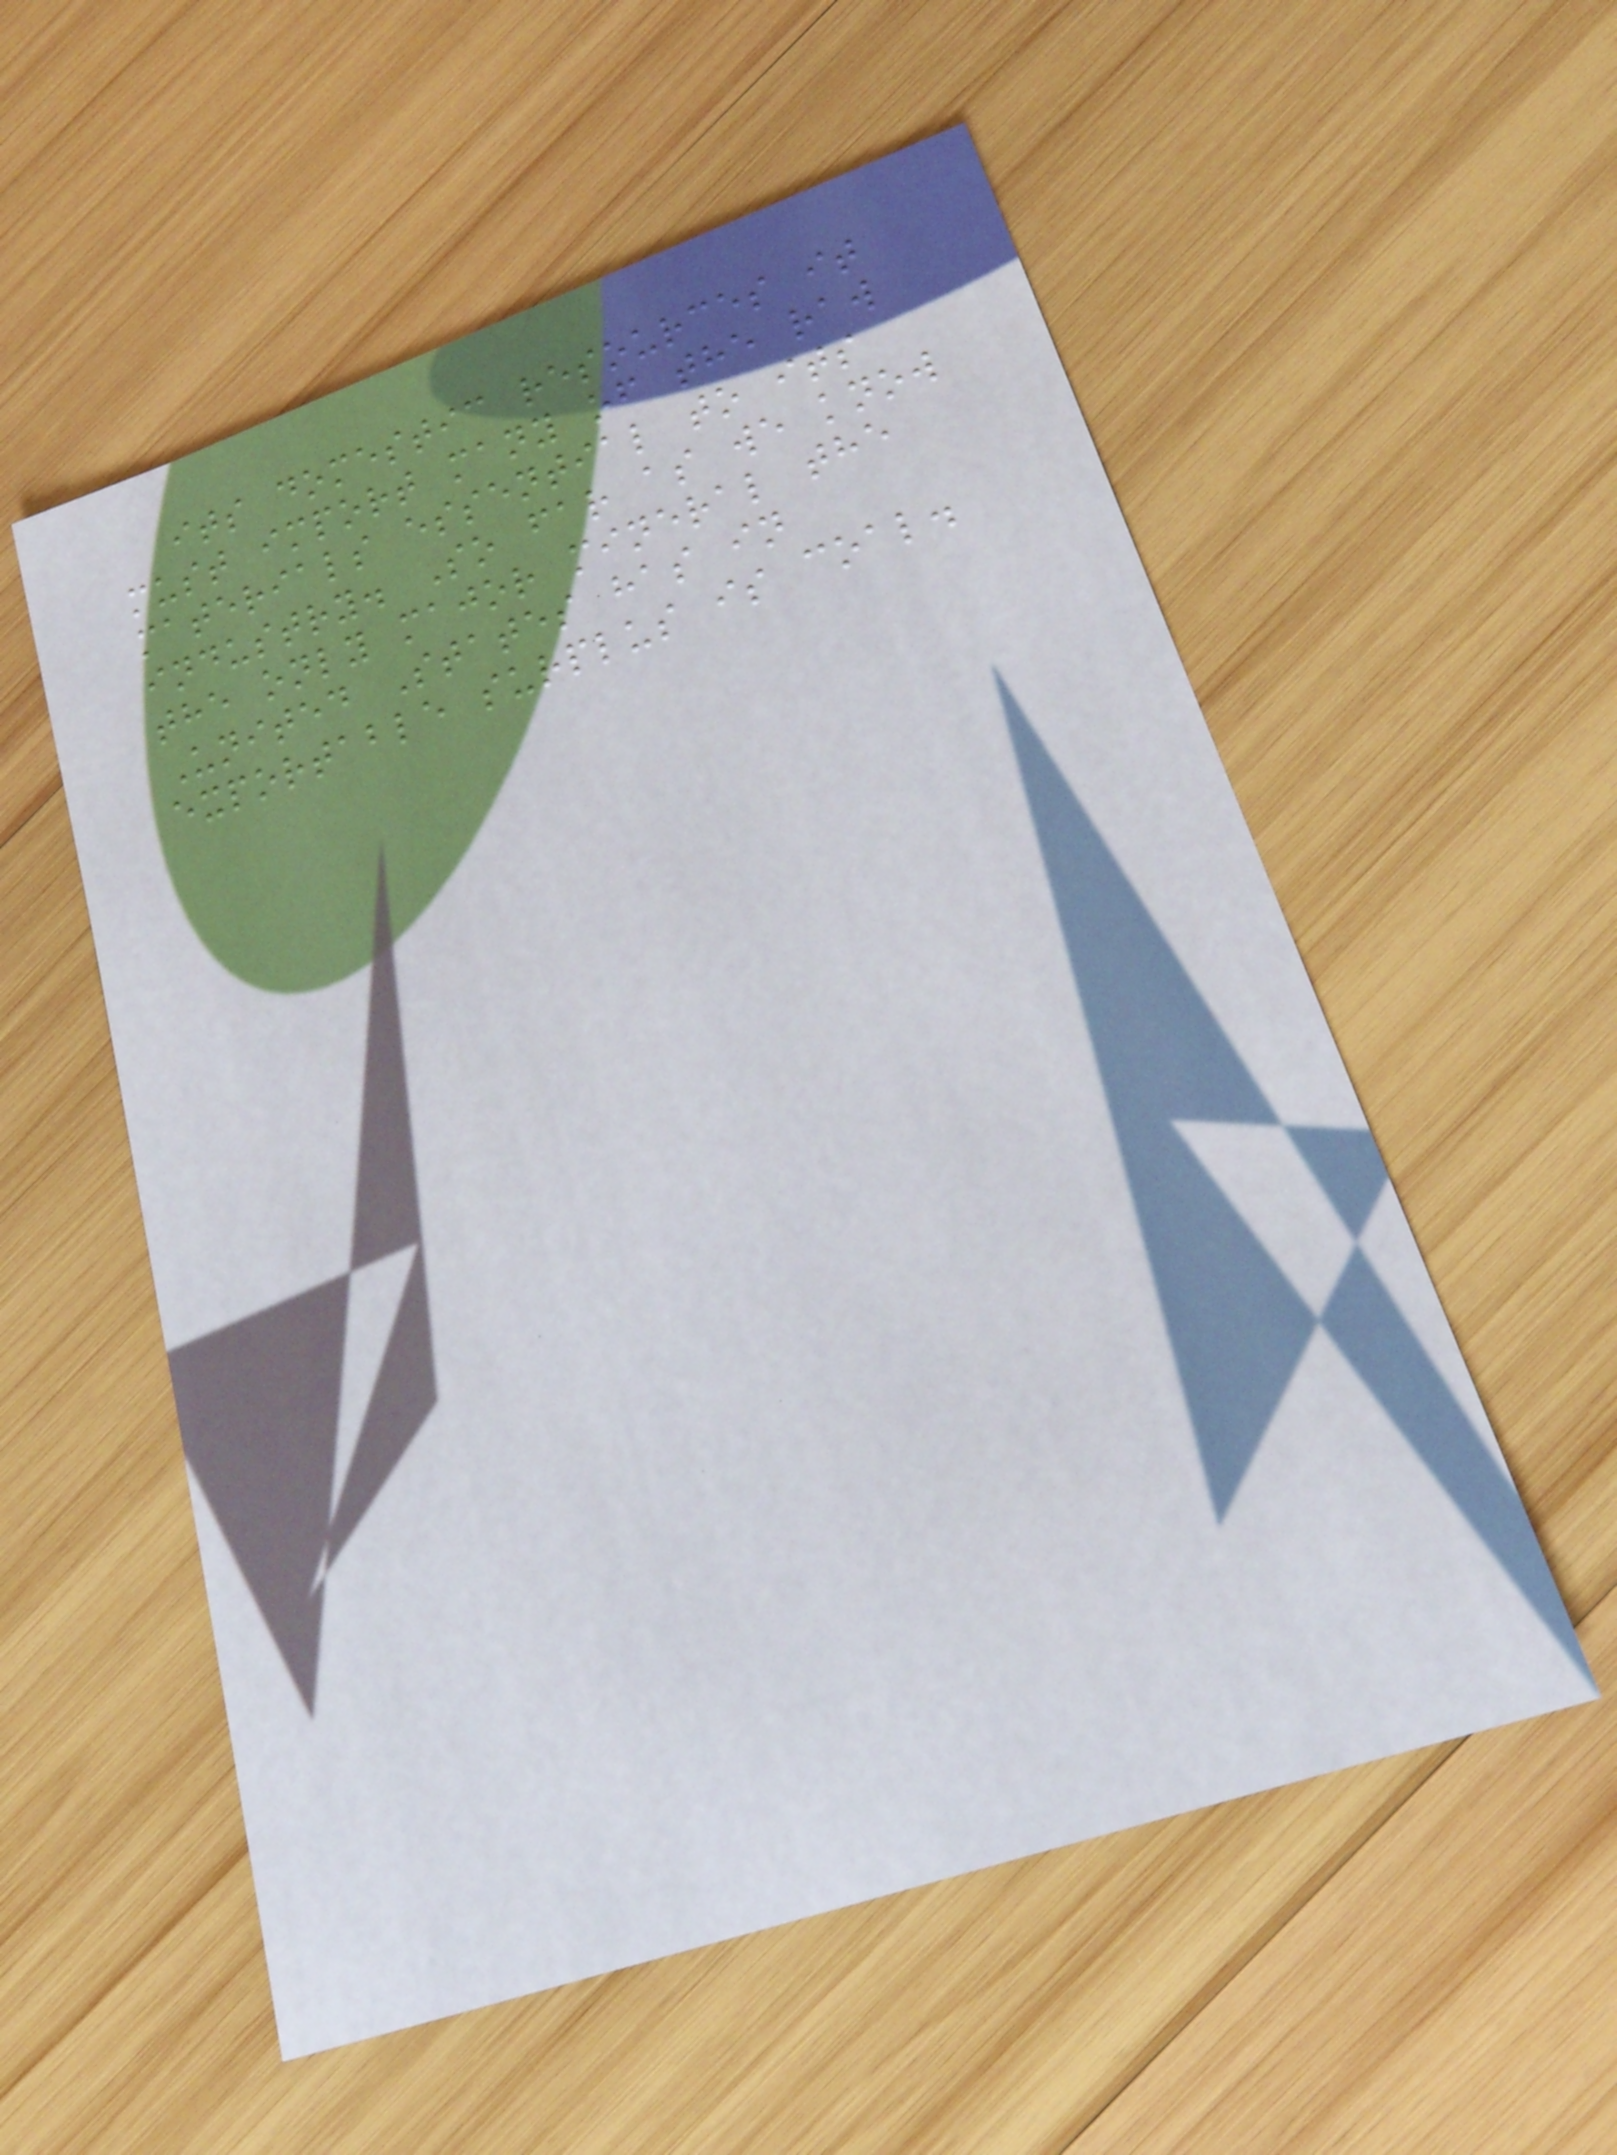its domestic resources it
must import many of the raw
materials essential to its
industry. So far as we know
the only major mineral the
United States has in
exportable surplus is coal.
